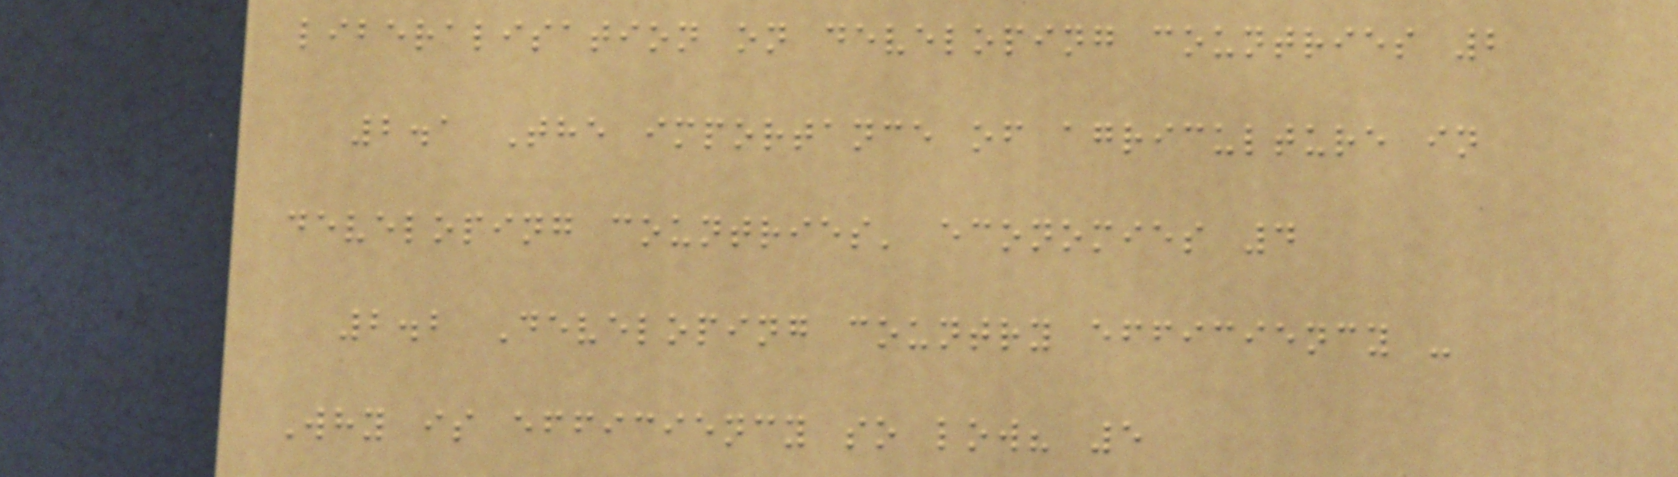liberalisation on developing countries 2
2.1 The importance of agriculture in
developing countries' economies 4
2.2 Developing country efficiency -
Why is efficiency so low? 5
